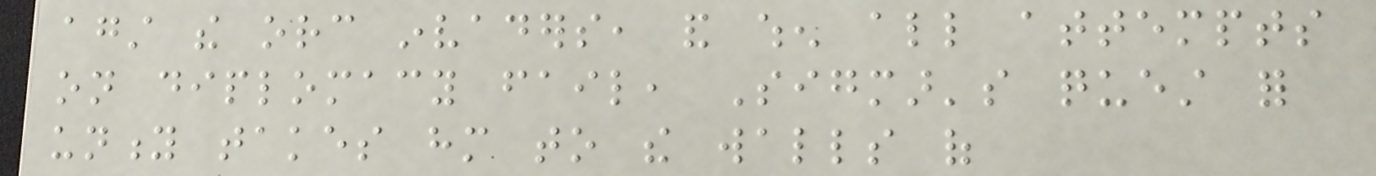against the orc invaders, and when all attempts
on diplomacy fail, Sigmar's quest for
unity takes him to the walls of
